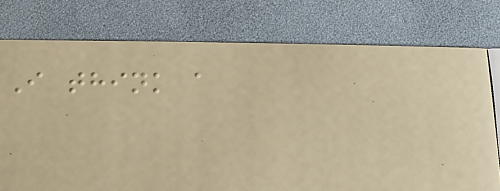I think a
